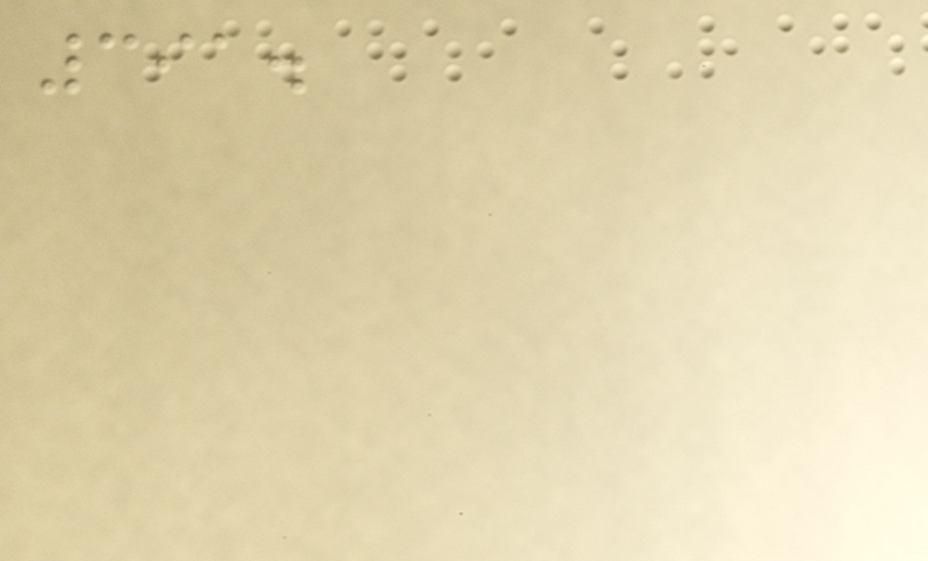391.
